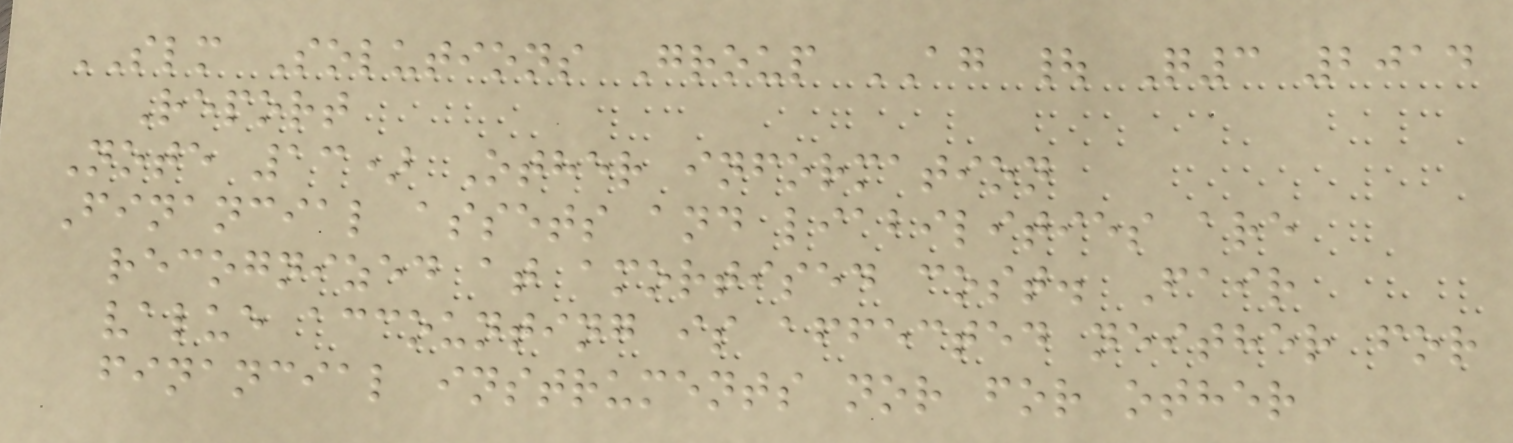SLM Solutions Group AG | Q3 2014
Report
Note 13) Other information
Financial assets and liabilities are
recognized at amortised cost. Fair
value accounting is affected neither for
financial instruments nor for other
